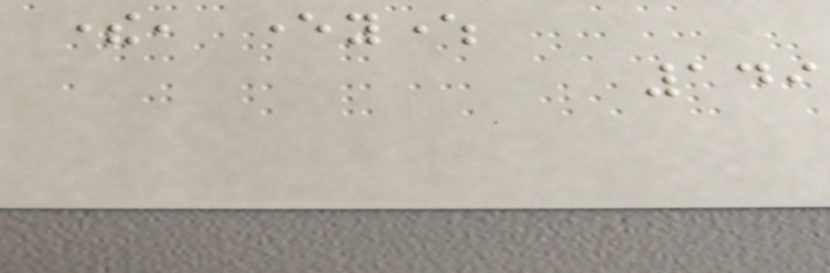there, everywhere
149
